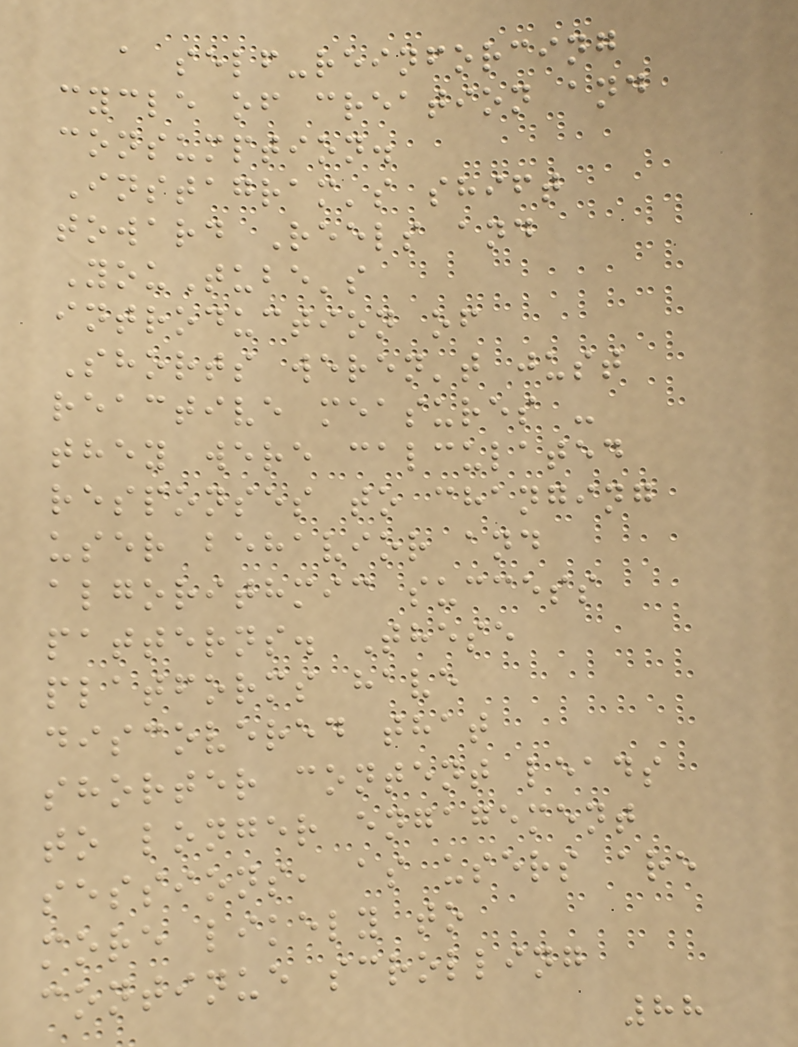a self-reinforcing
cycle of creation and
consumption.
Instagram's shift
toward Reels and
YouTube's
introduction of
Shorts weren't just
reactive measures -
they were calculated
responses to changing
user behavior and
algorithmic success
patterns. These
platforms have
discovered that
shorter content leads
to longer engagement
sessions, as users are
more likely to
continue scrolling
88
